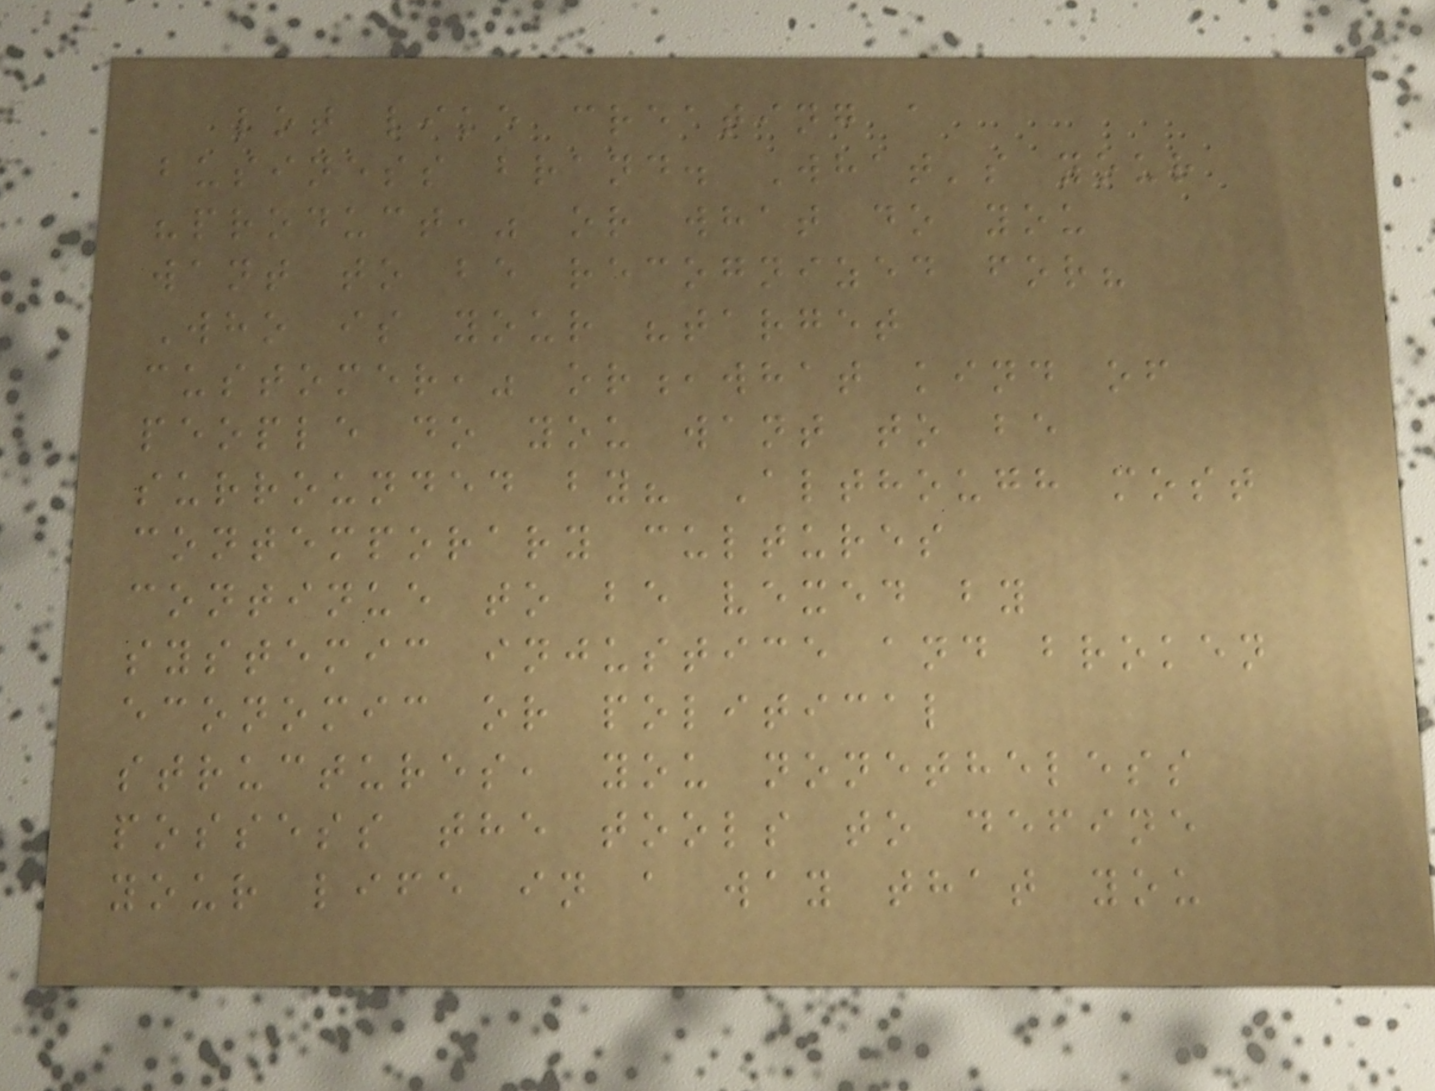lot like creating a
business brand. What's your
"product," or what do you
want to be recognized for?
Who is your "target
customer," or,what kind of
people do you want to be
surrounded by? Although most
contemporary cultures
continue to be vexed by
systemic injustice and broken
economic or political
structures, you nonetheless
possess the tools to define
your life in a way that you
